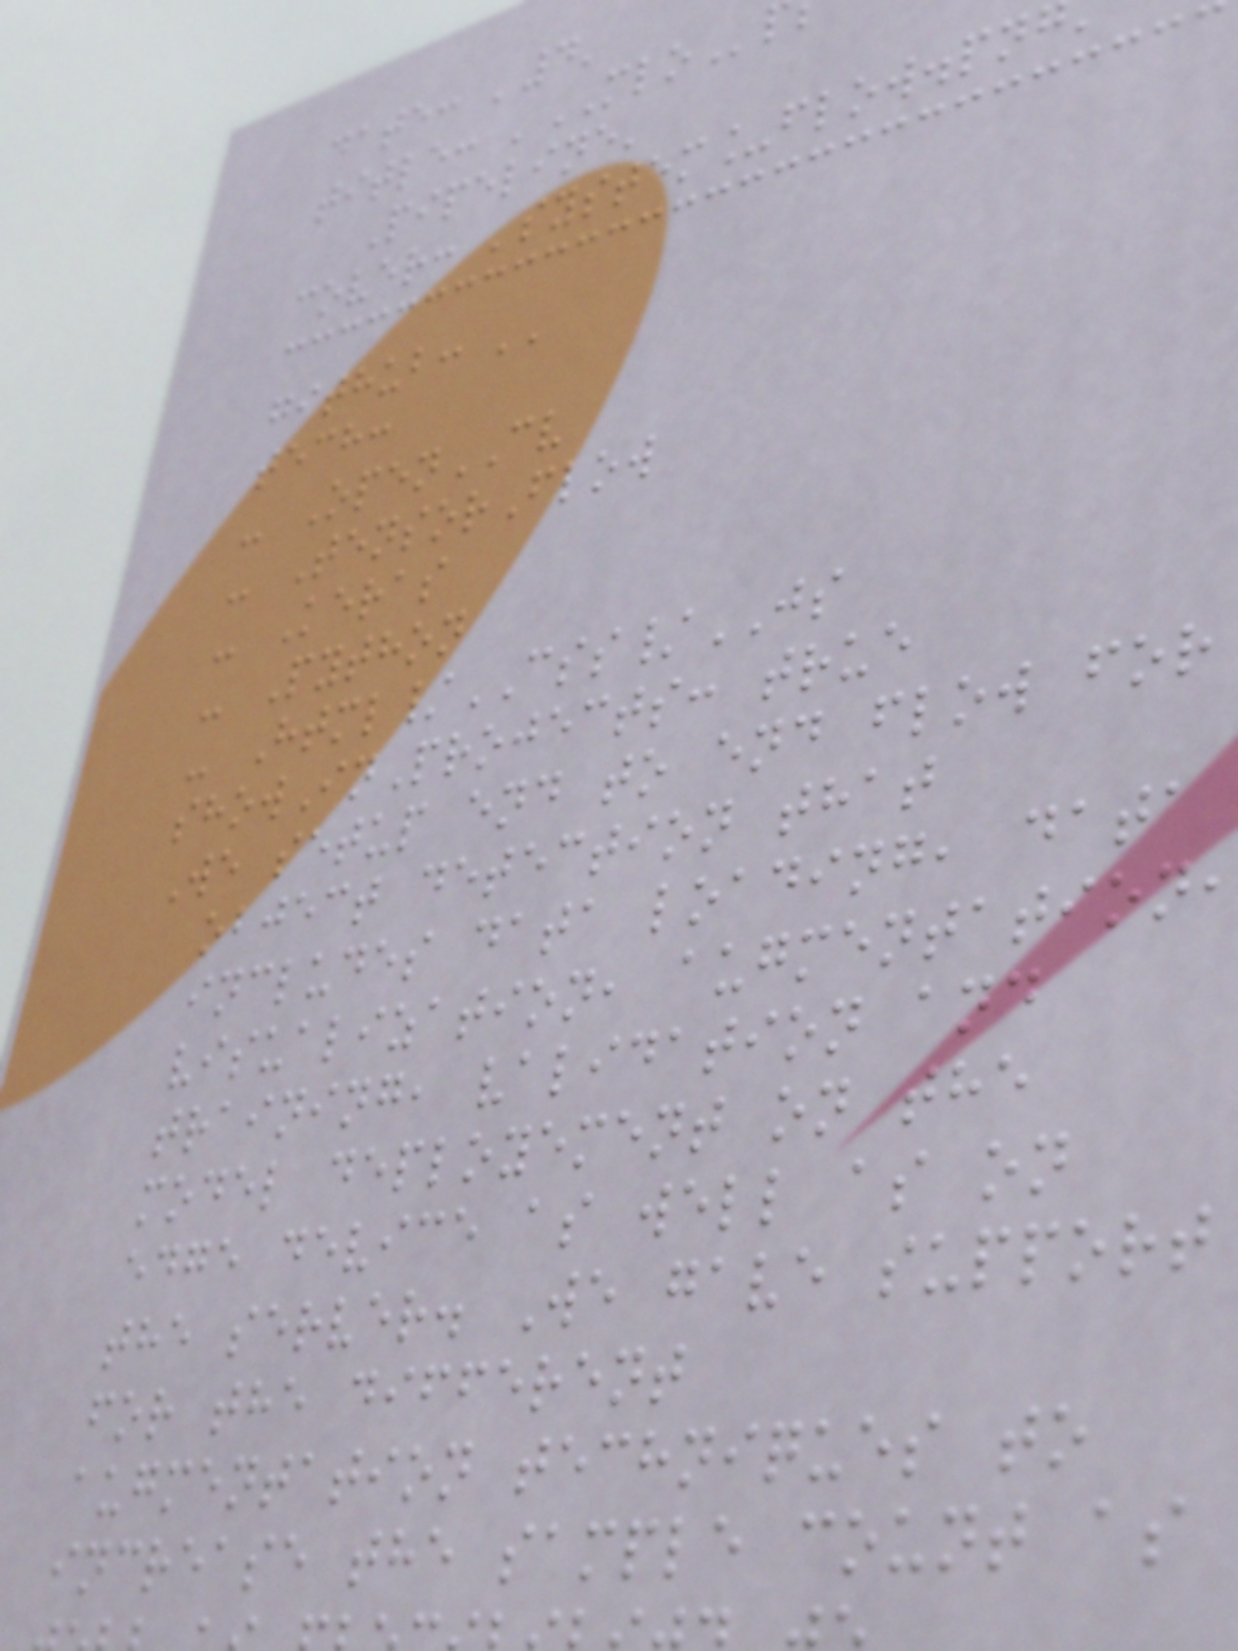date: '4'
title: 'MLO
Pipeline'
cover: 'system_flow.pn
github: ''
tech:
- OpenCV
- TensorFlow
- Keras
- Python
- Html/CSS/JS
showInProjects: true
We setup end to end flow for
object detection that
includes data loading, data
visualization, augmentation
training, validation and
model deployement on the
edge device as well as on
the server. We gave support
for the different
augmentation techniques to
increase the sample count as
